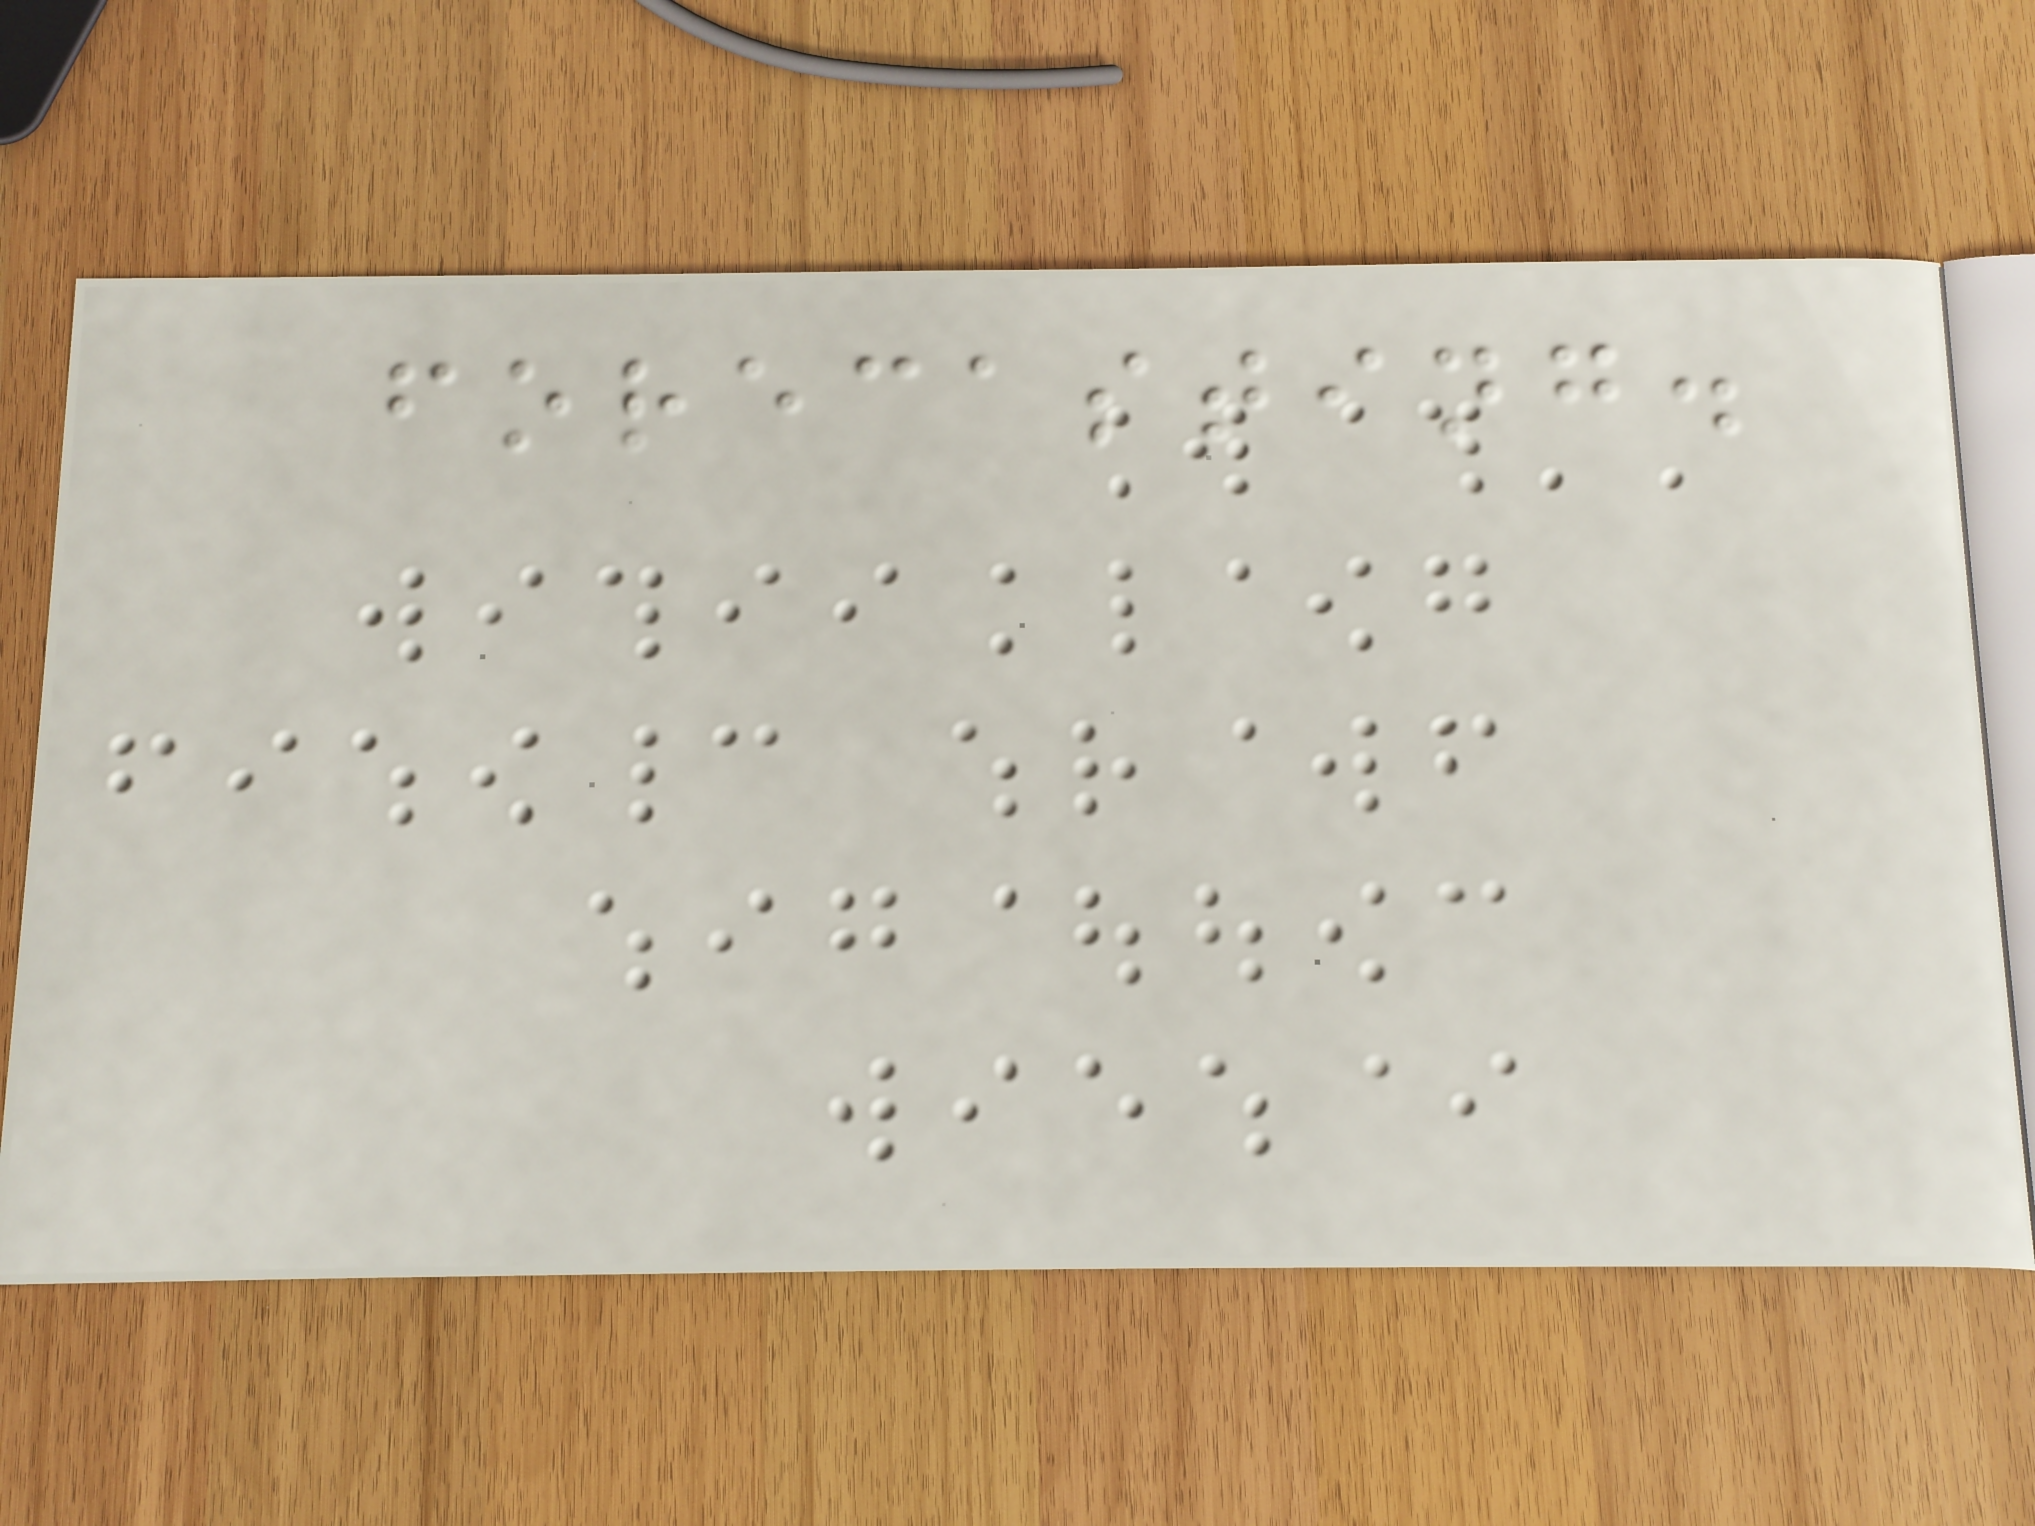forecasting.
